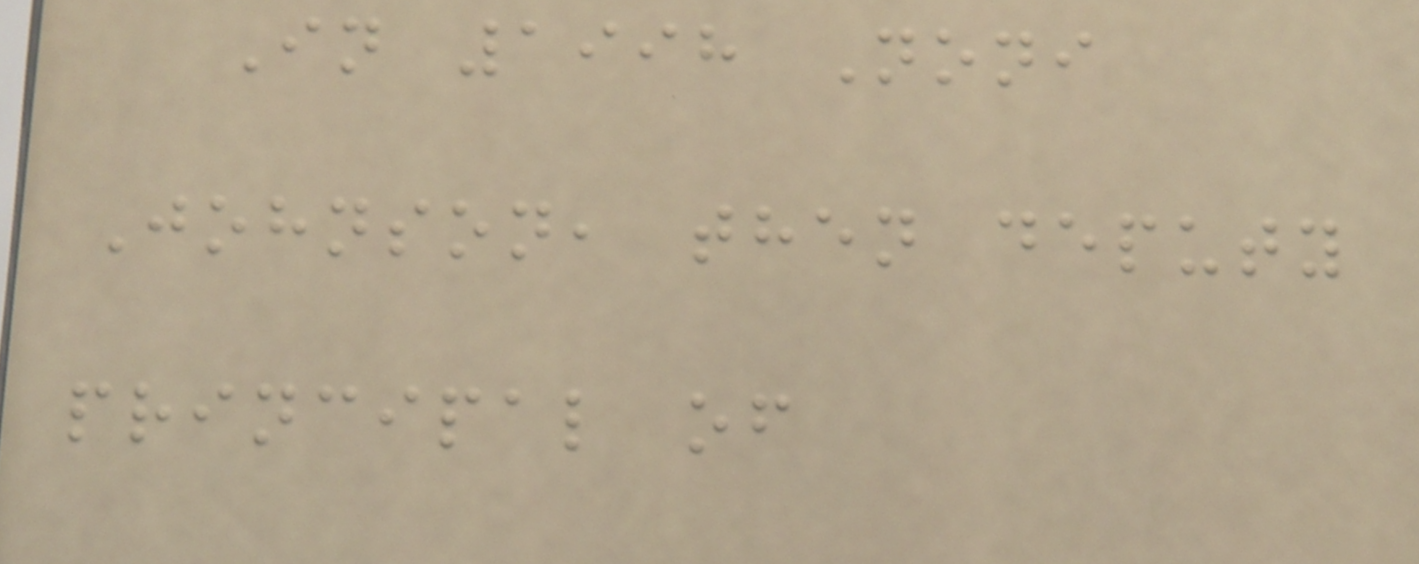In 1998 Noni
Johnson, then deputy
principal of
